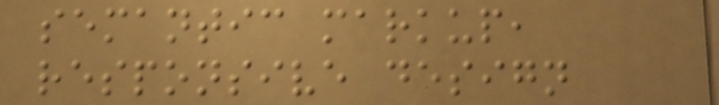semantic markup,
responsive design
